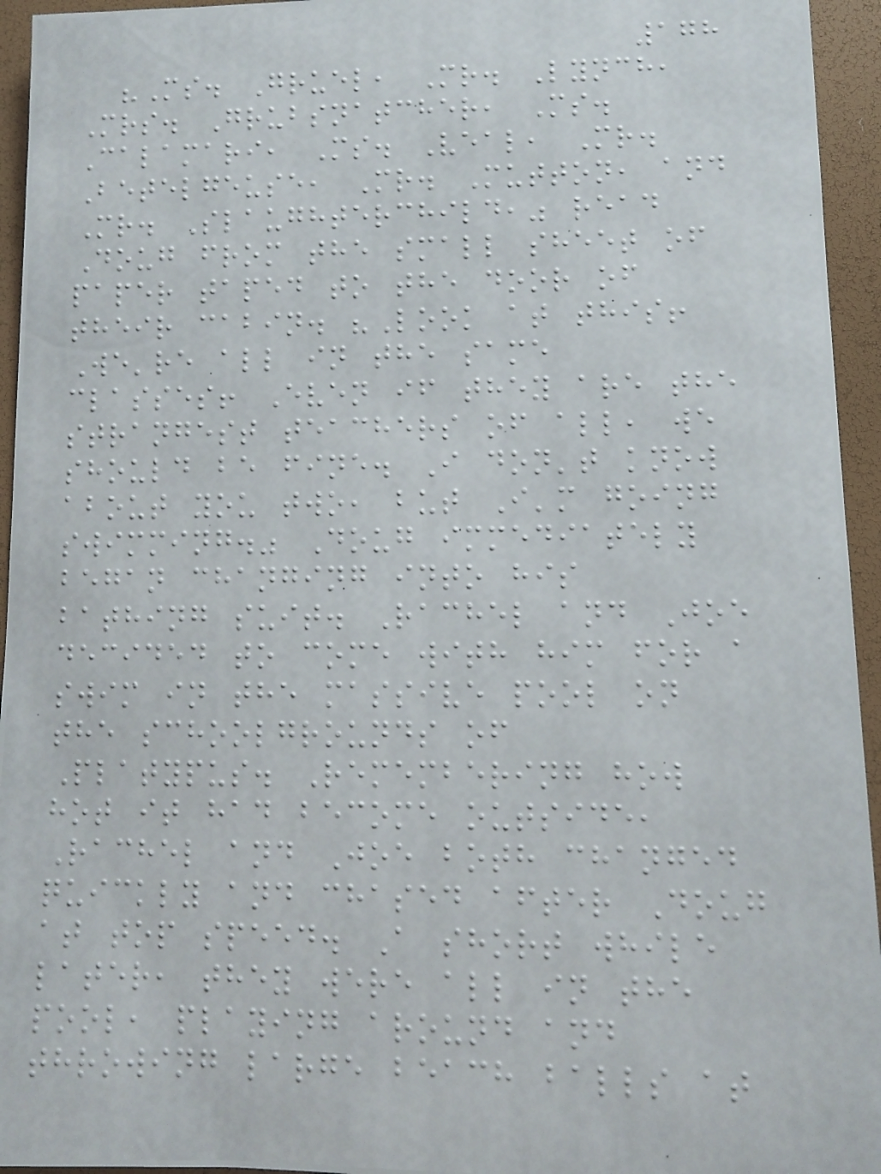178
"Ms. Gruel, Mr. Lynch,
Mrs. Grubsnatcher, Ms.
Calamari, Ms. Veal, Mr.
Betelgeuse, Mr. Mutton, and
Mr. Slaughterchild," read
Doug from the small sheet of
paper taped to the door of
their cabin. "Look at this!
We're all in the same
classes! Even if they are the
strangest teachers of all, we
should be fine. I don't know
about you two, but I'm going
swimming." Doug immediately
began changing into his
bathing suit. Rachel and Joe
decided to come with him for a
swim in the massive pool on
the schoolgrounds of
Platypus. Remembering how
hot it had become outside,
Rachel and Joe both changed
quickly and chased after Doug
at top speed. A short while
later, they were all in the
pool, playing around and
throwing large beach balls at
